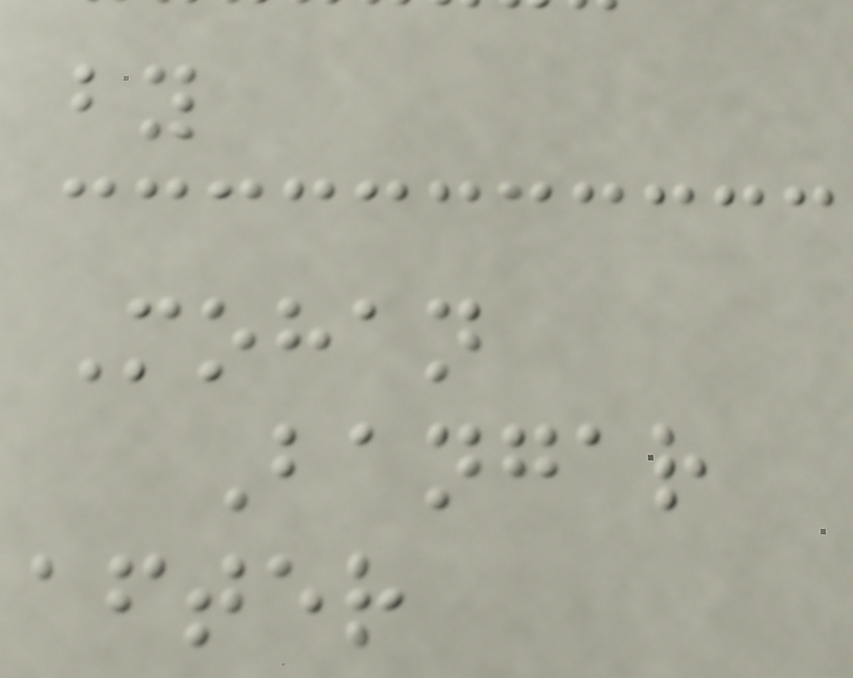by
Mohan
Bangar
after
